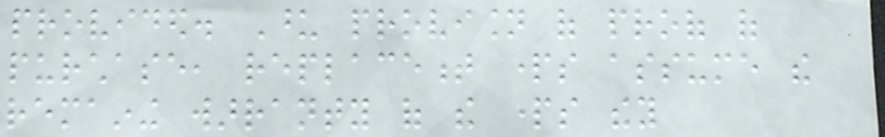provided. Upon provision of proof of
purchase, replacement parts assume the
remaining warranty of the parts they
